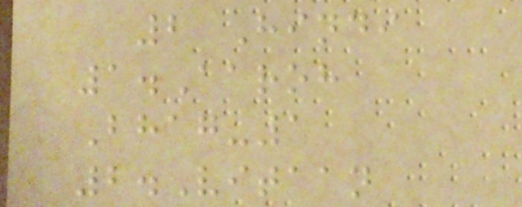2 Hindi
1.Aaroh
Bhag-1
2.Vitaan
